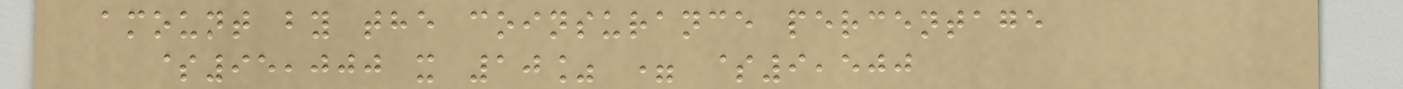amount by the coinsurance percentage
$95,000 x 10% = $9,500
